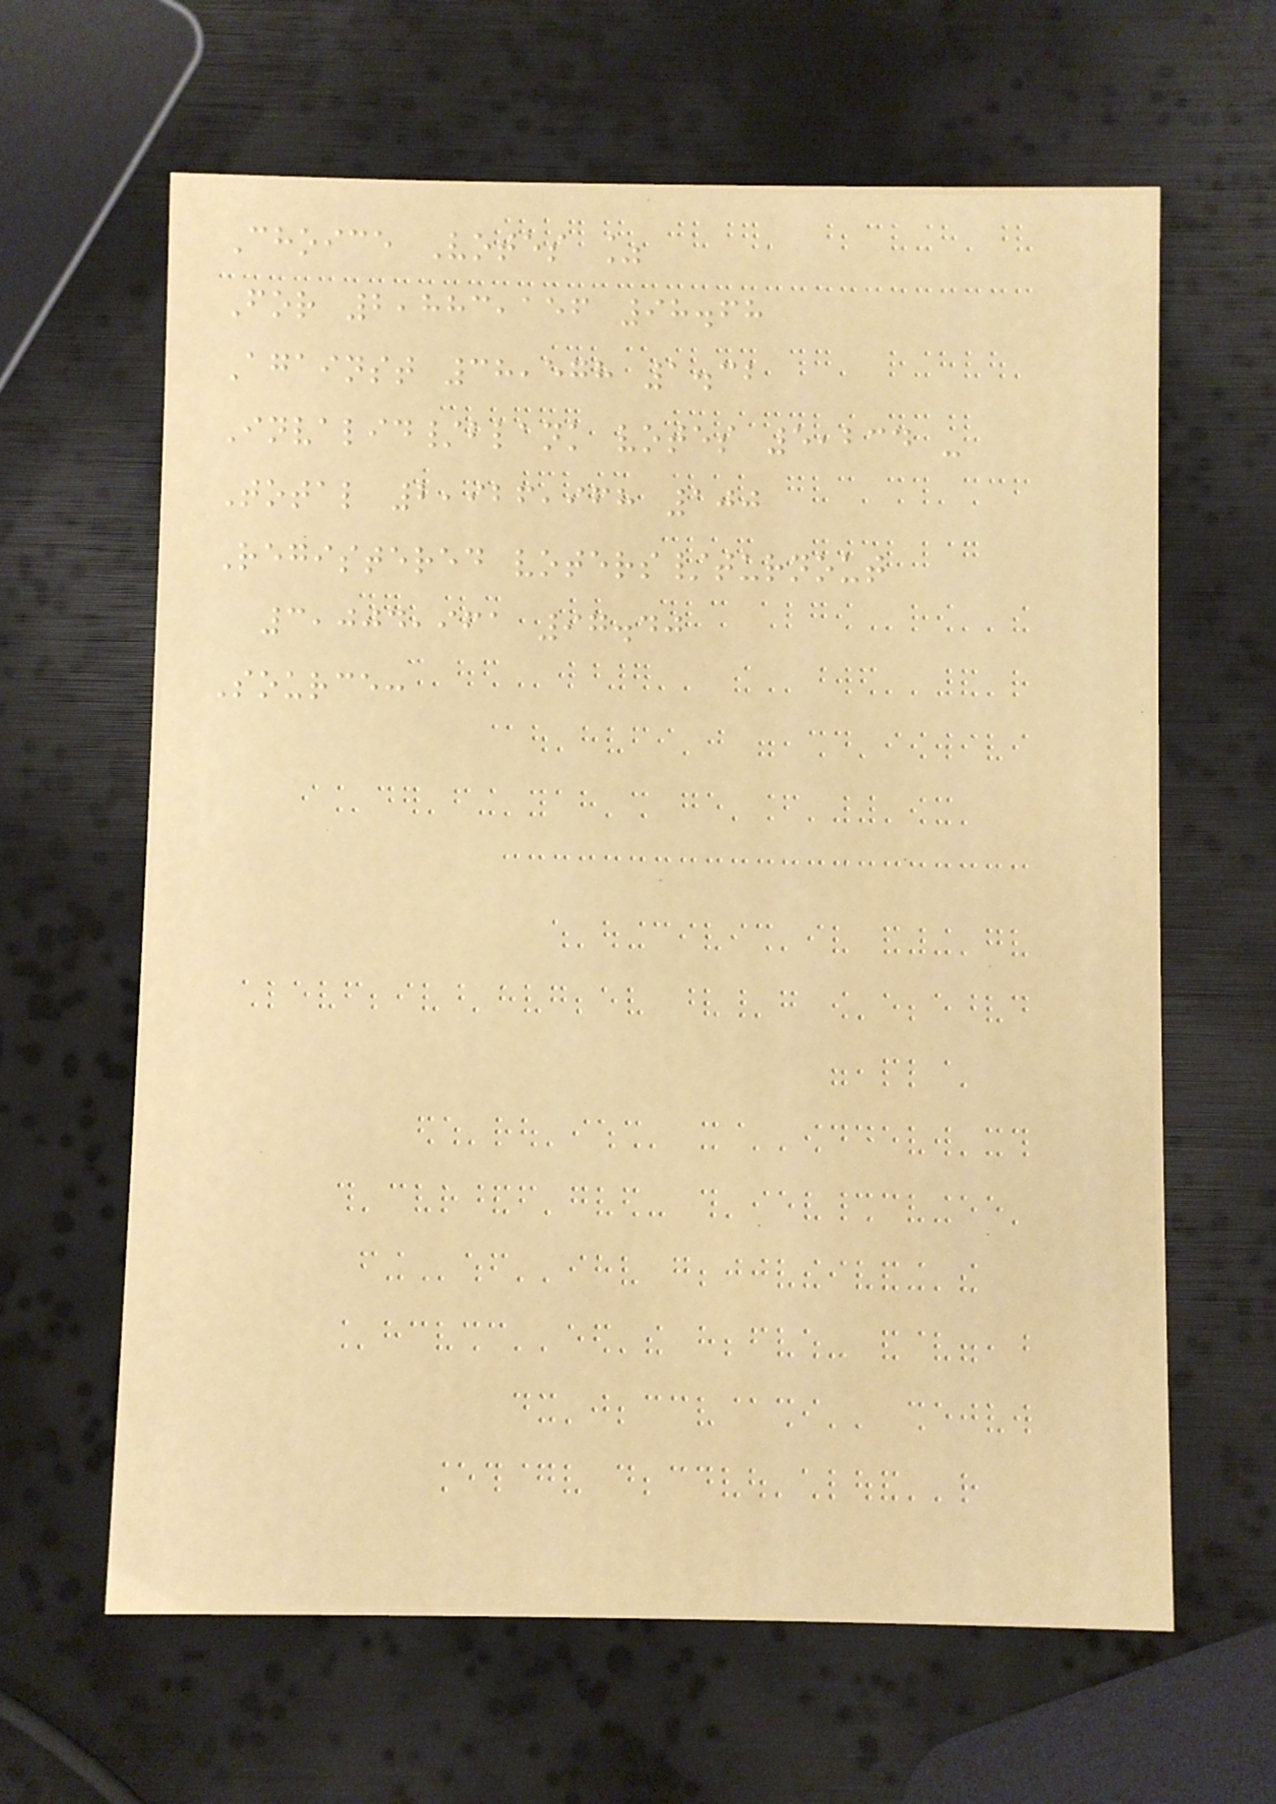Choice Votes %
For 2,883,156 98.68
Against 38,578 1.32
Invalid/blank votes 5,234 -
Total 2,926,968 100
Registered voters/turnout
3,004,961 97.40
Source:
